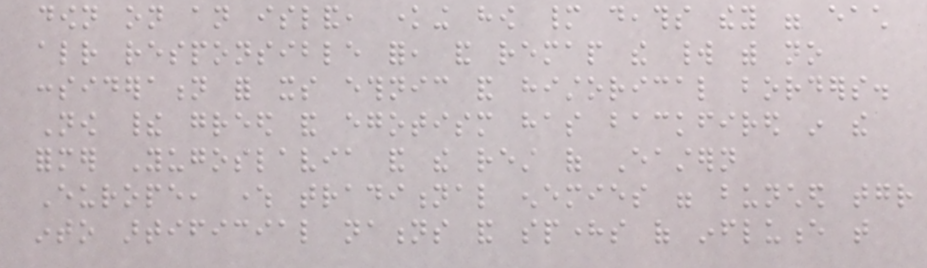down on an island, knowing how many deaths they were each
already responsible for, and remap the world with no
consideration for its ethnic and historical borders.
Now their greed and egotism has backfired in the
former Yugoslavia and the rest of Eastern
Europe, where traditional enemies were bunched together
into artificial nations and spheres of influence that
